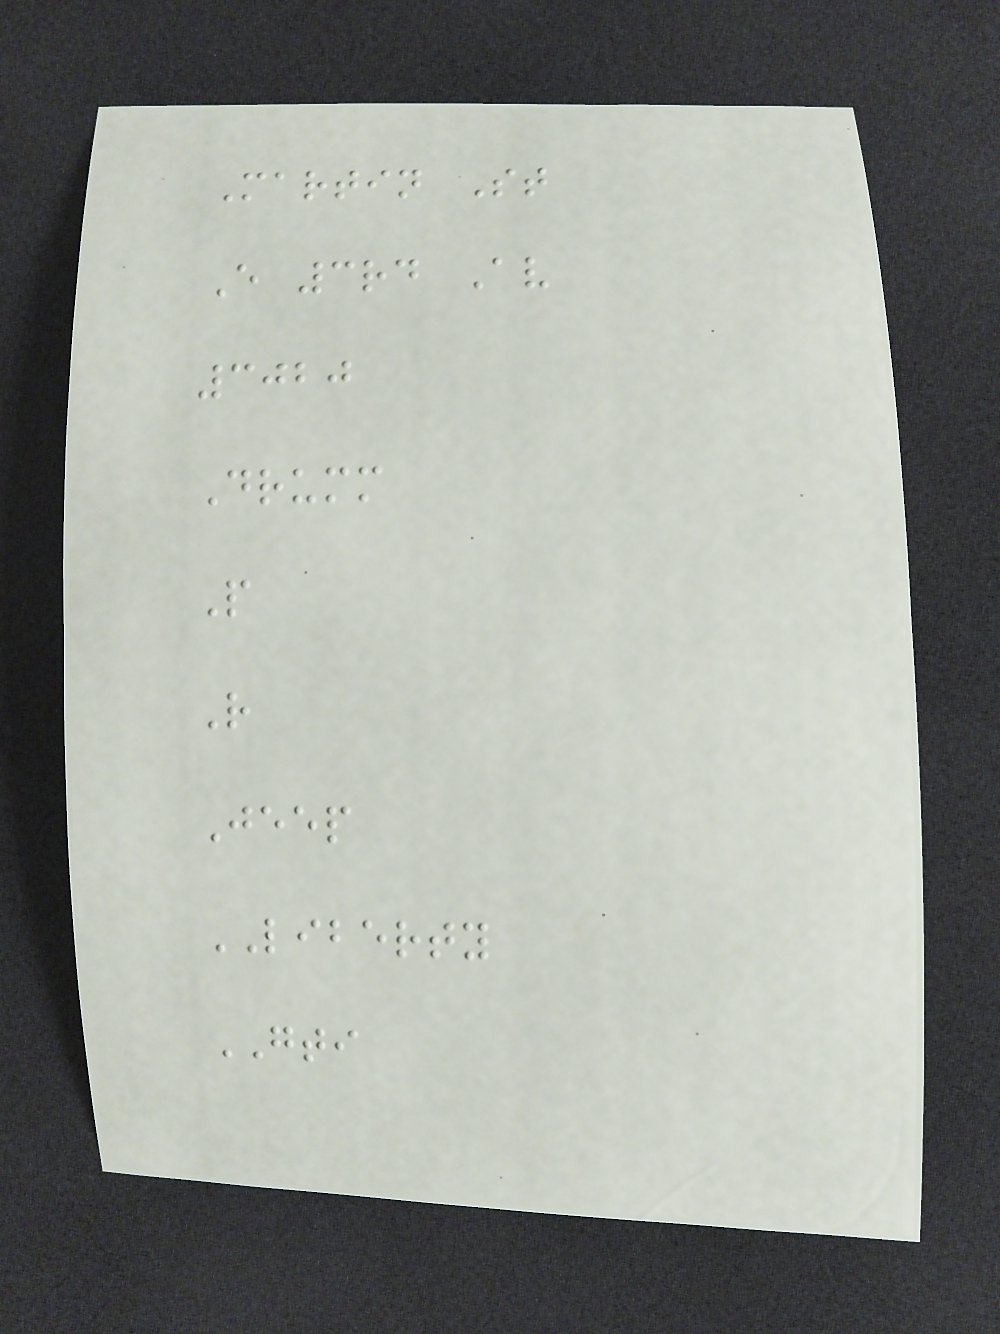Martin St
E 3rd Av
3020
Drumm
P
R
Jeep
LIBERTY
GTI
